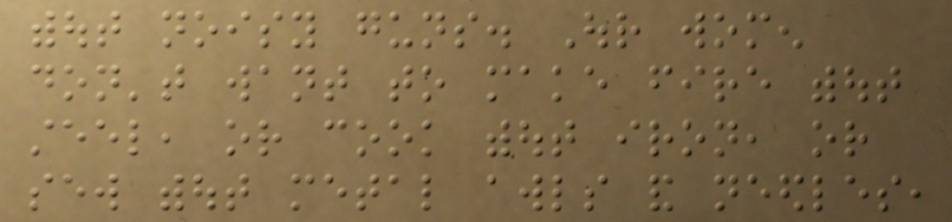without noisy guns. Our women
don't want to make fire without
steel, or cook without iron, or
sew without metal awls and needles,
